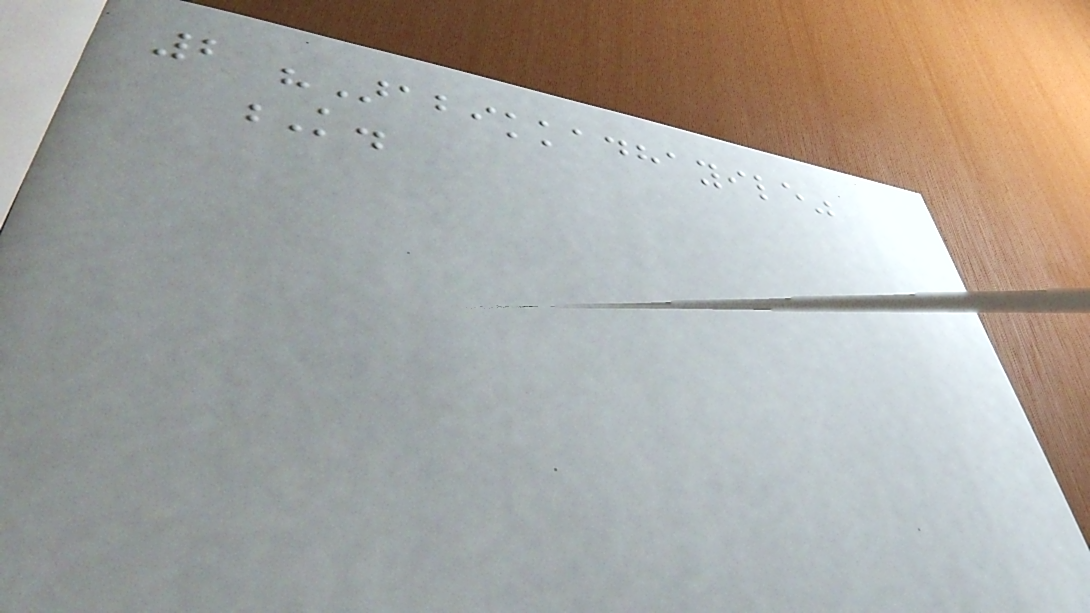2 "Arabikkadhayile"
K.
